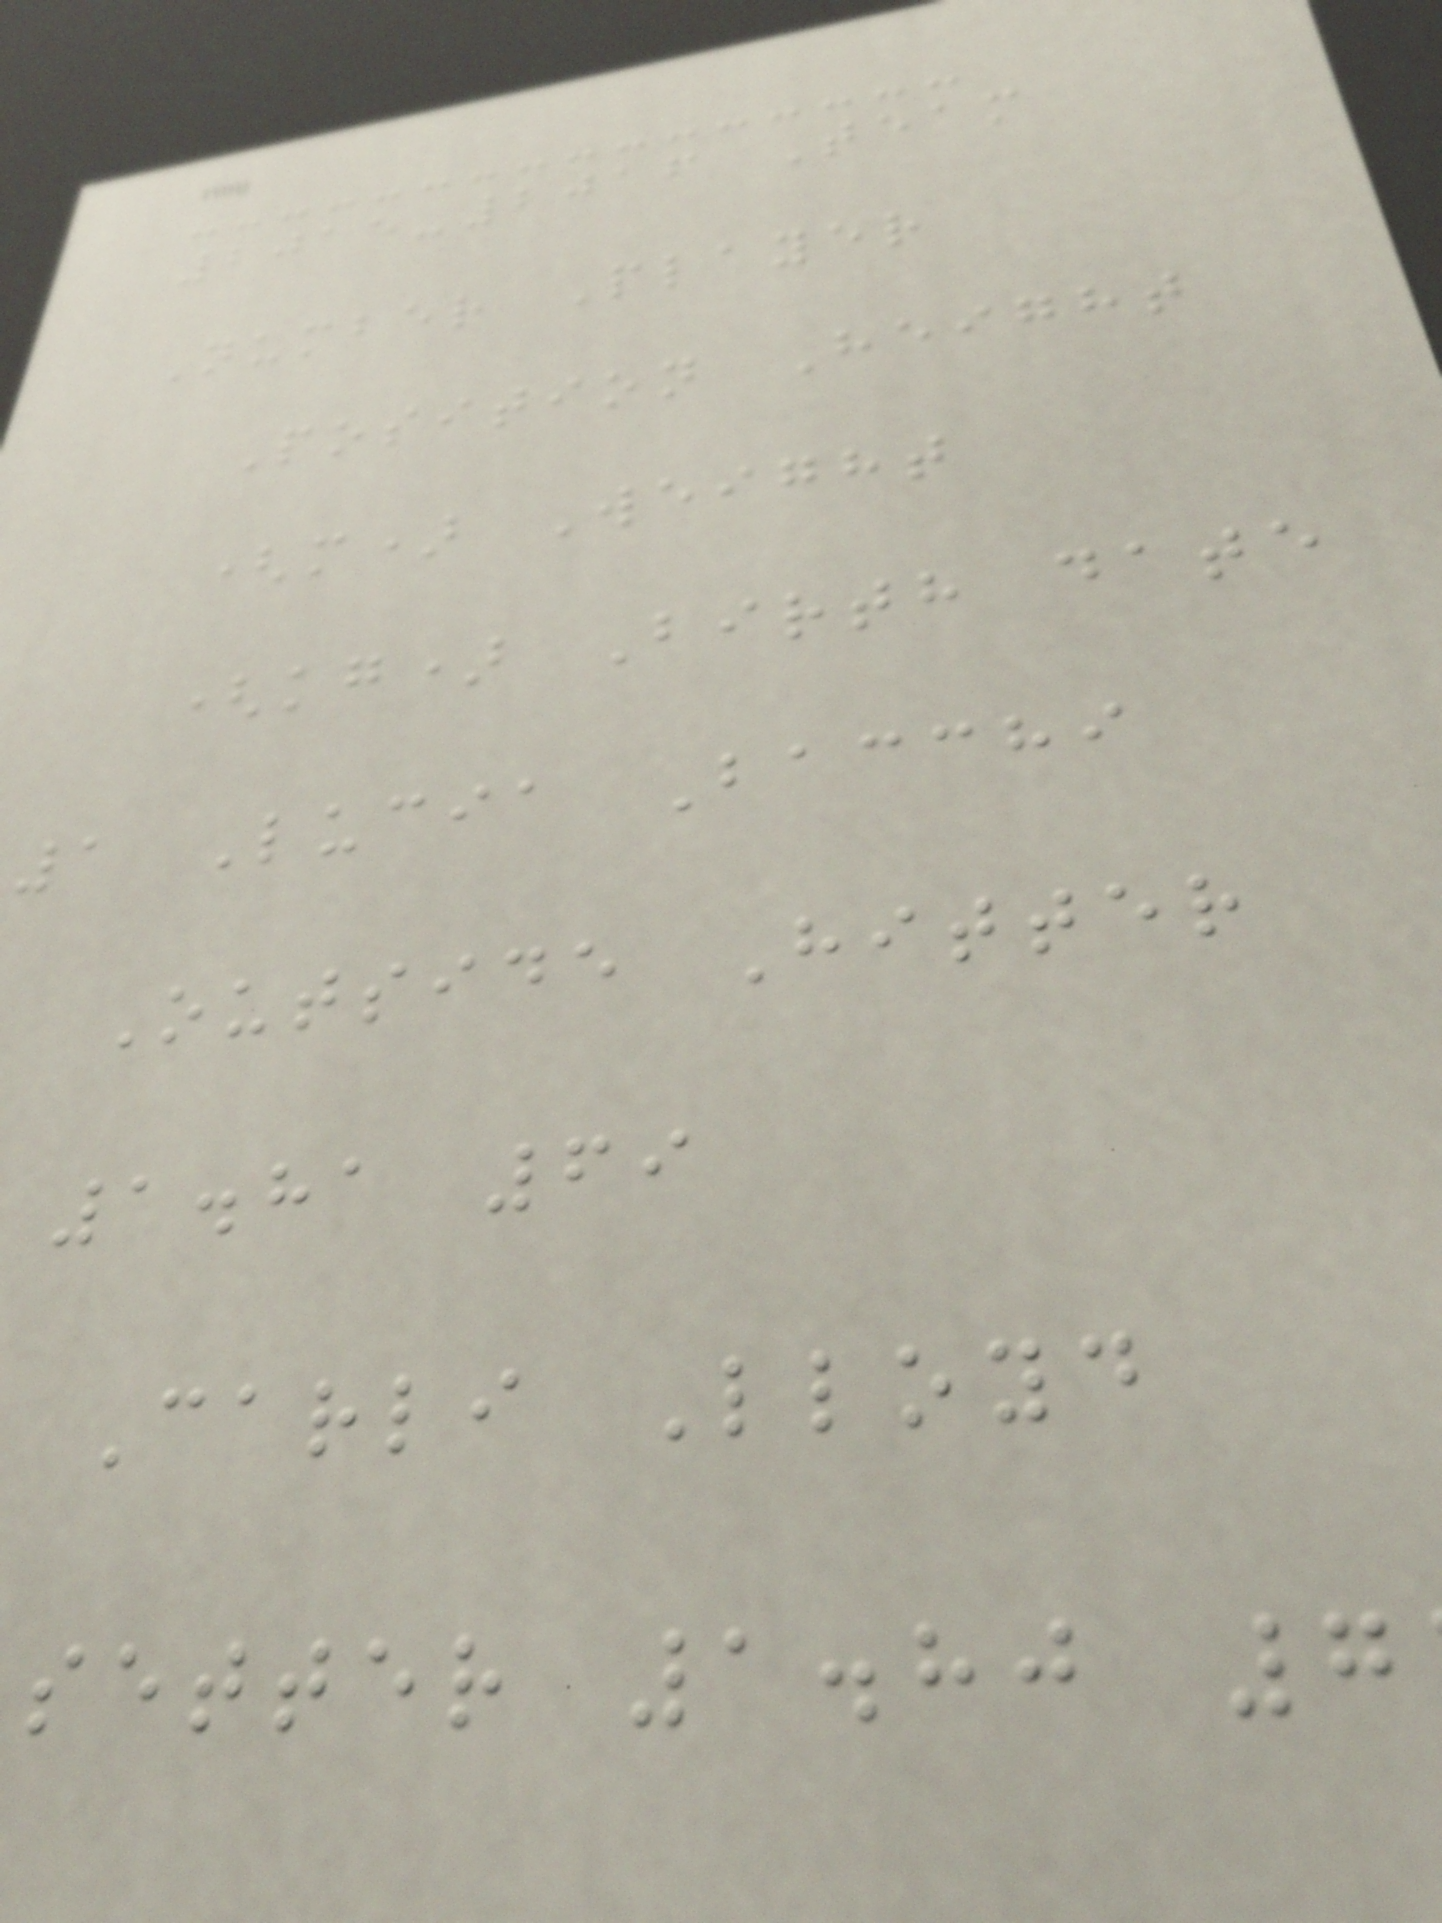2015-2016 Team
Number Player
Position Height
(m) Weight
(kg) Birth date
1 Lucia Bacchi
Outside Hitter
1.81 69
Carli Lloyd
setter 1.80 7
